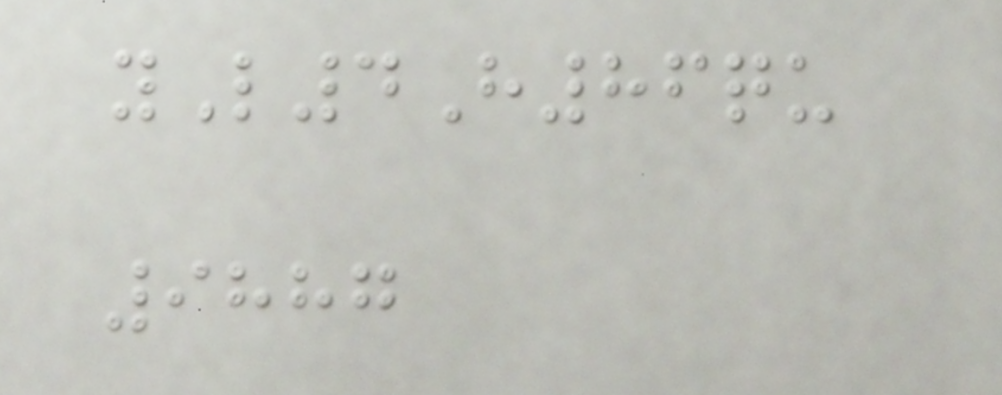yL4H86qu
9887
